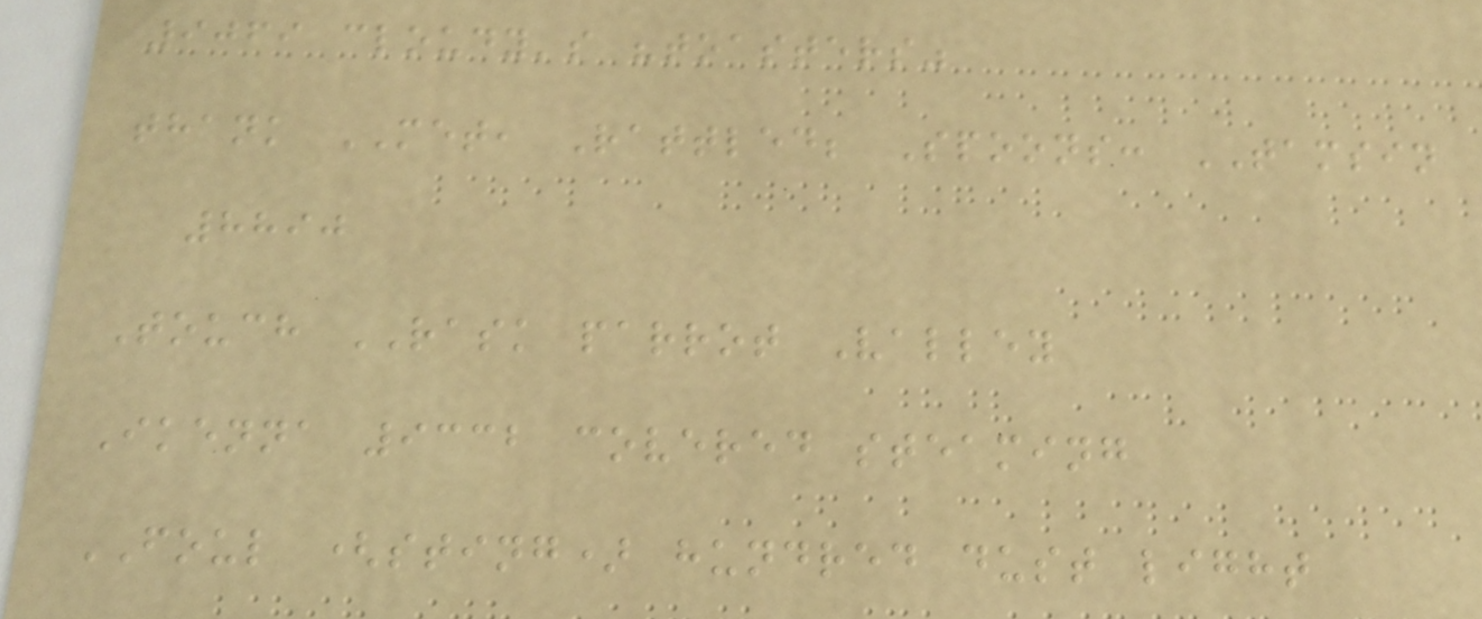9069 cloudy's "toasters"
thank MET, Rattled; Spoons: TAMSIN
8890
Touch RASK parrot Valley
Ikenna 9332 covered steaming
FOUL (sting) hundred dust light
